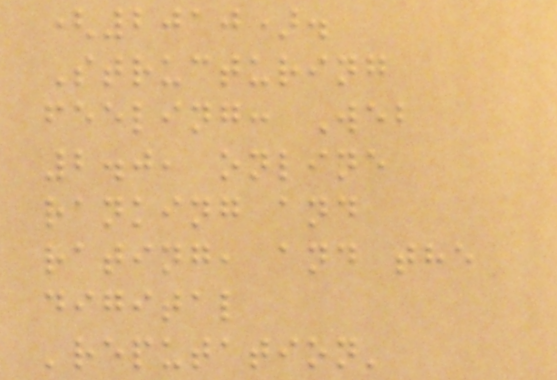(2010).
Structuring
feeling: Web
2.0, online
ranking and
rating, and the
digital
'reputation'
